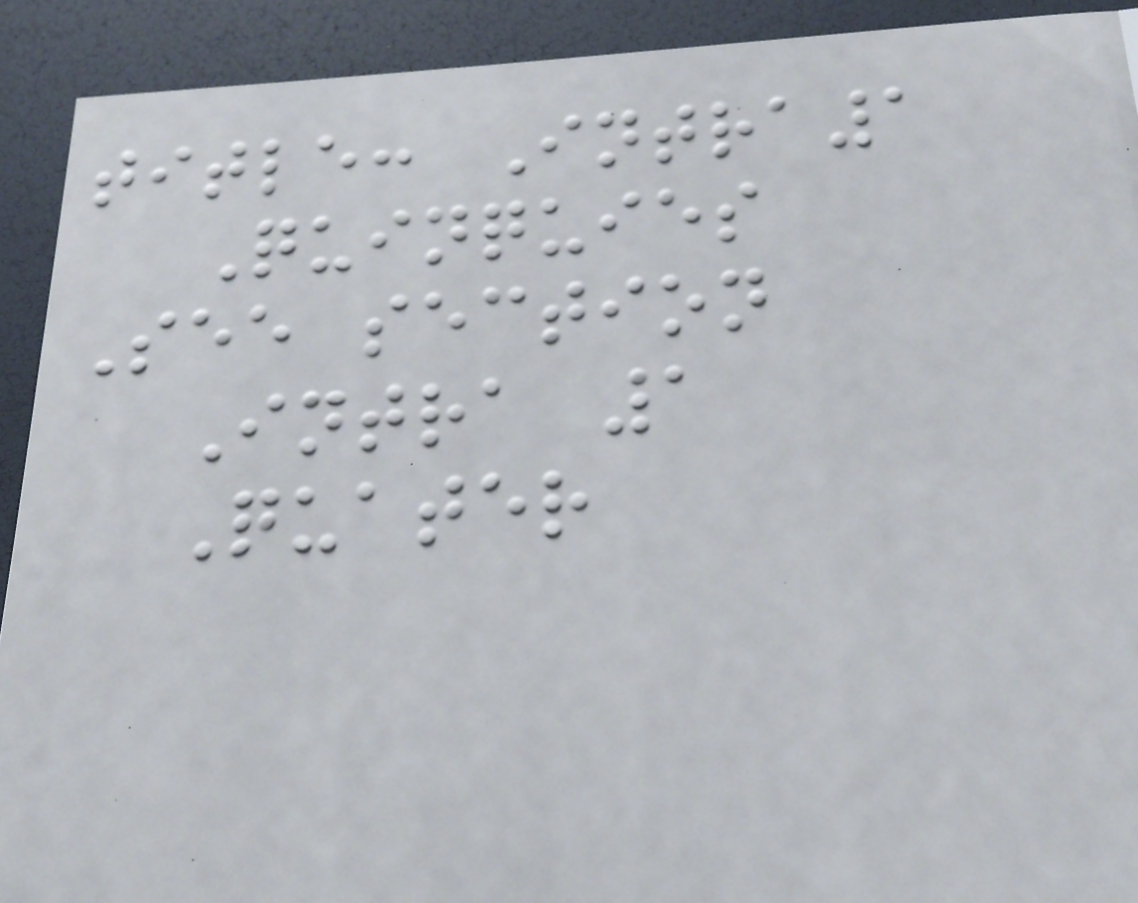title: Intra1
Quinquies
See section
Intra 1
Quater
